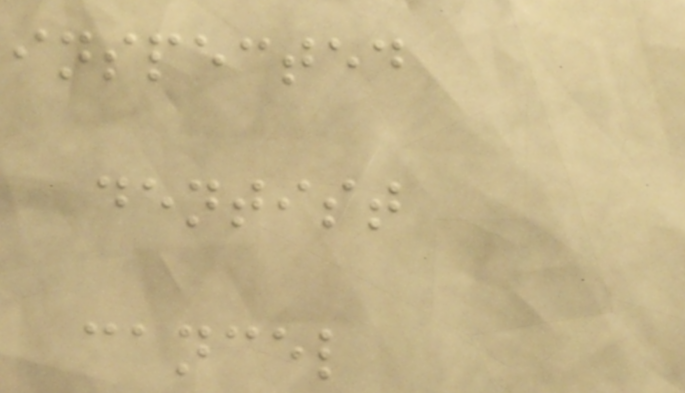inspected
dentist
cancel
